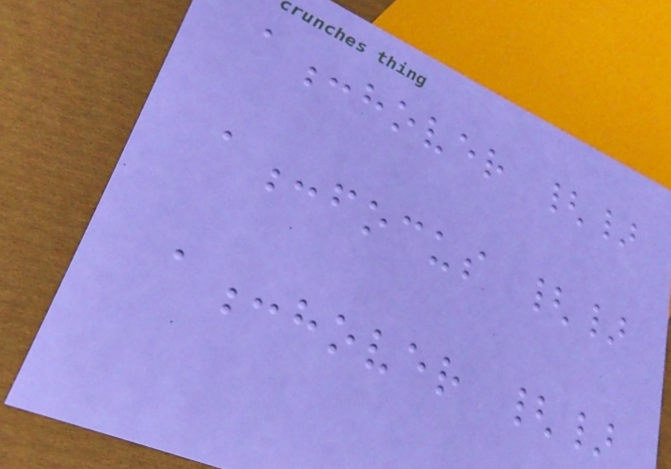a:hover {}
a:focus {}
a:hover {}
